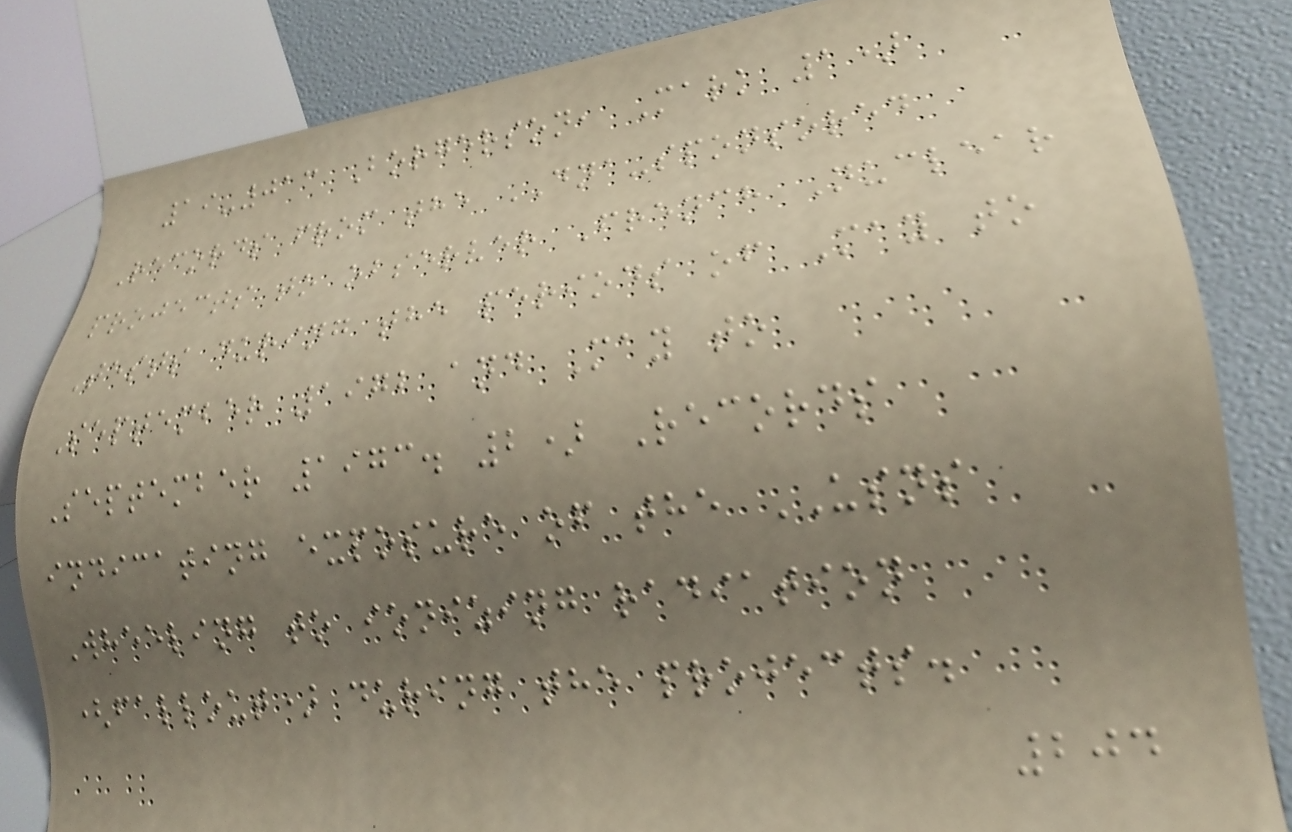19-013 Borgerson, Mark 1)
Records from the DNA-sponsored
projects to observer French Nuclear
Tests during the periods of May to
September 1972 and May to
September 1973. 2) Records
indicating exposure of the USNS
Wheeling to ionizing radiation
(fallout) during the projects.
204
